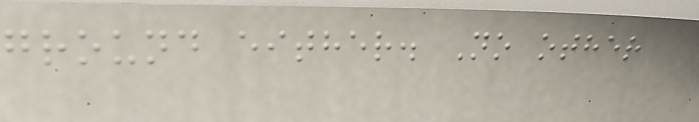ground either. No other
